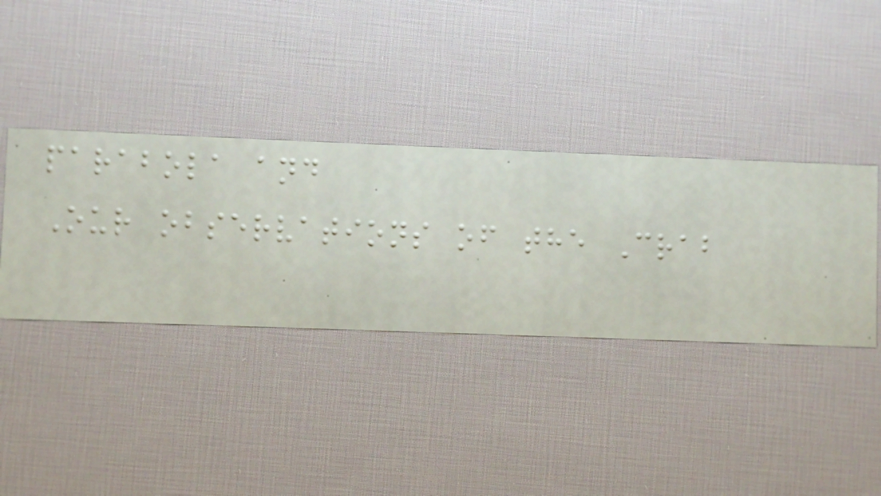parabola and
Our observations of the Crab
